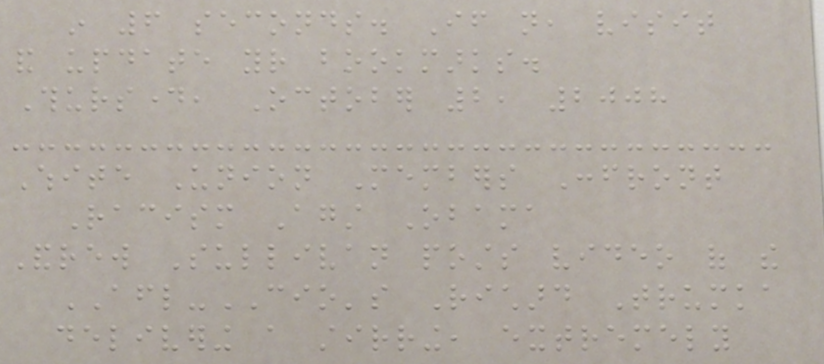in 6 seconds. If not, visit
and update your bookmarks.
Thursday, October 2, 2008
White Union Members Confront
Racism Against Obama
Andrew Sullivan posts video of the
AFL-CIO's Richard Trumka
delivering a stirring, extremely
